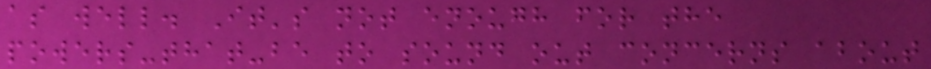as well. It's not enough for the
powers-that-be to sound out concerns about
